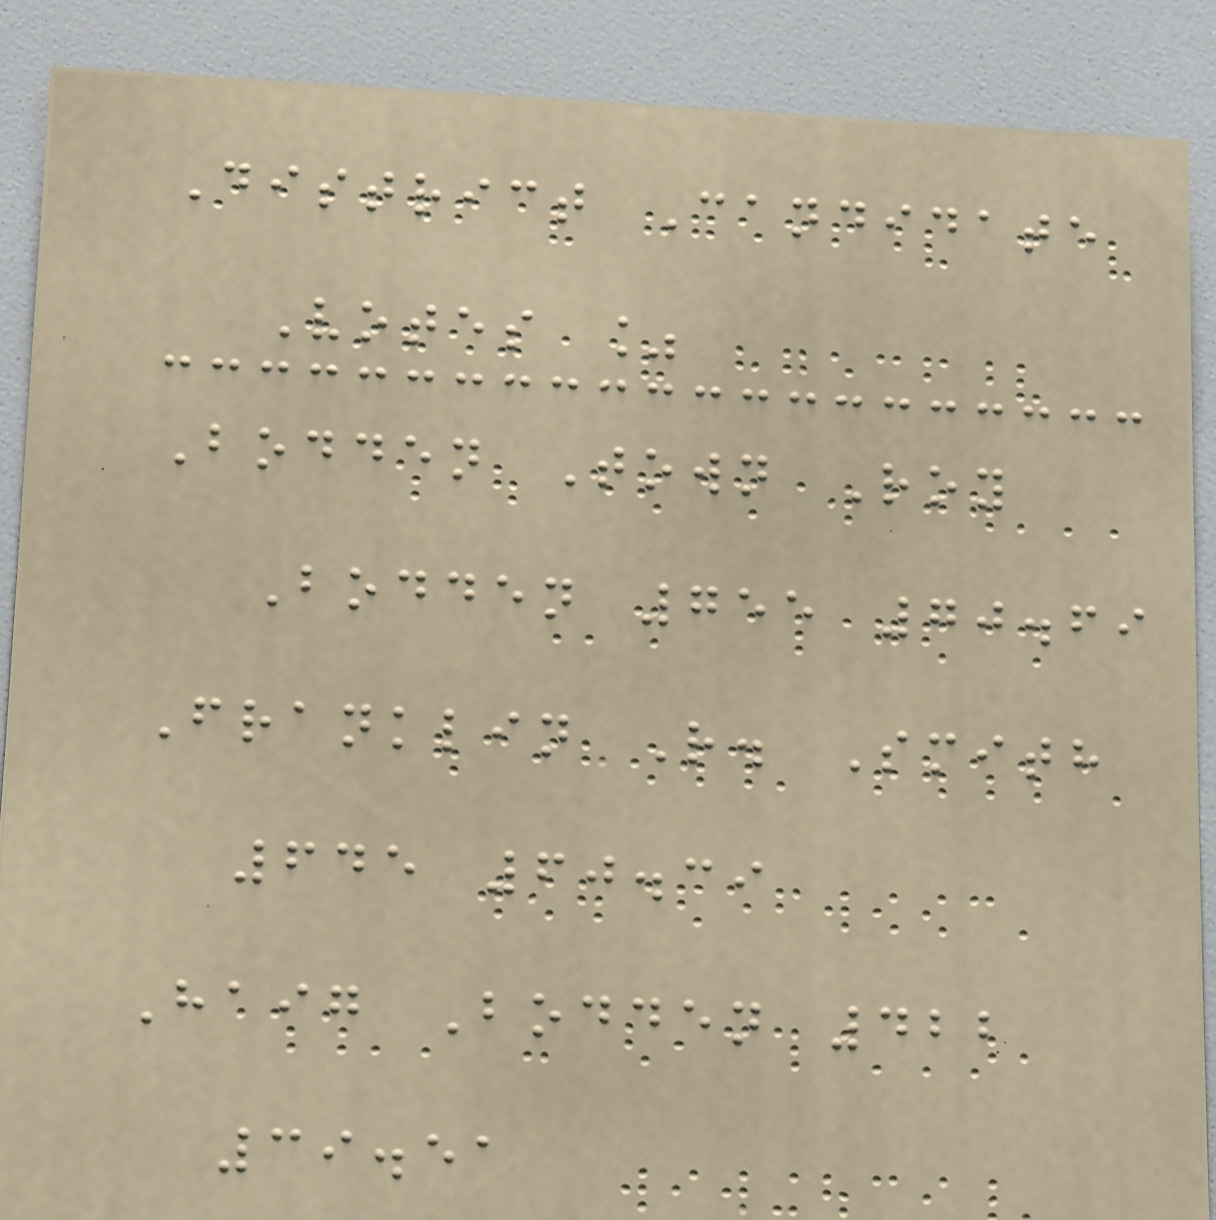District Candidate
Votes %
Bodden Town Roy
Bodden 755 70.69
Franklin R. Smith
645 60.39
Haig Bodden 422
39.51
